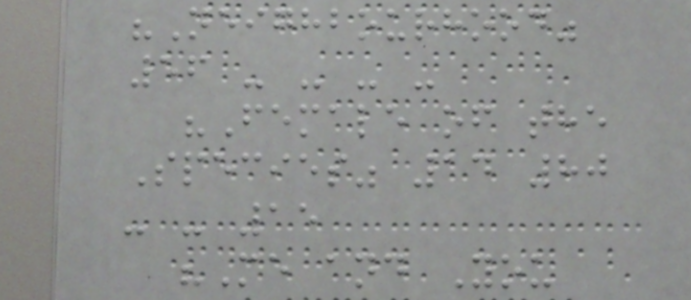"Neighbourhood"
56 - - - -
"Female of the
Species" 14 80
- - 15
"Me and You
